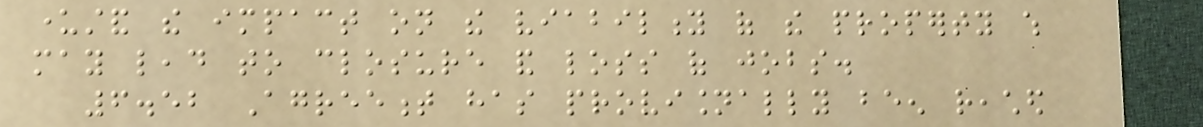understand the impact on the viability of the property which
may lead to closure and loss of jobs.
6.52 Agreement has provisionally been reached
